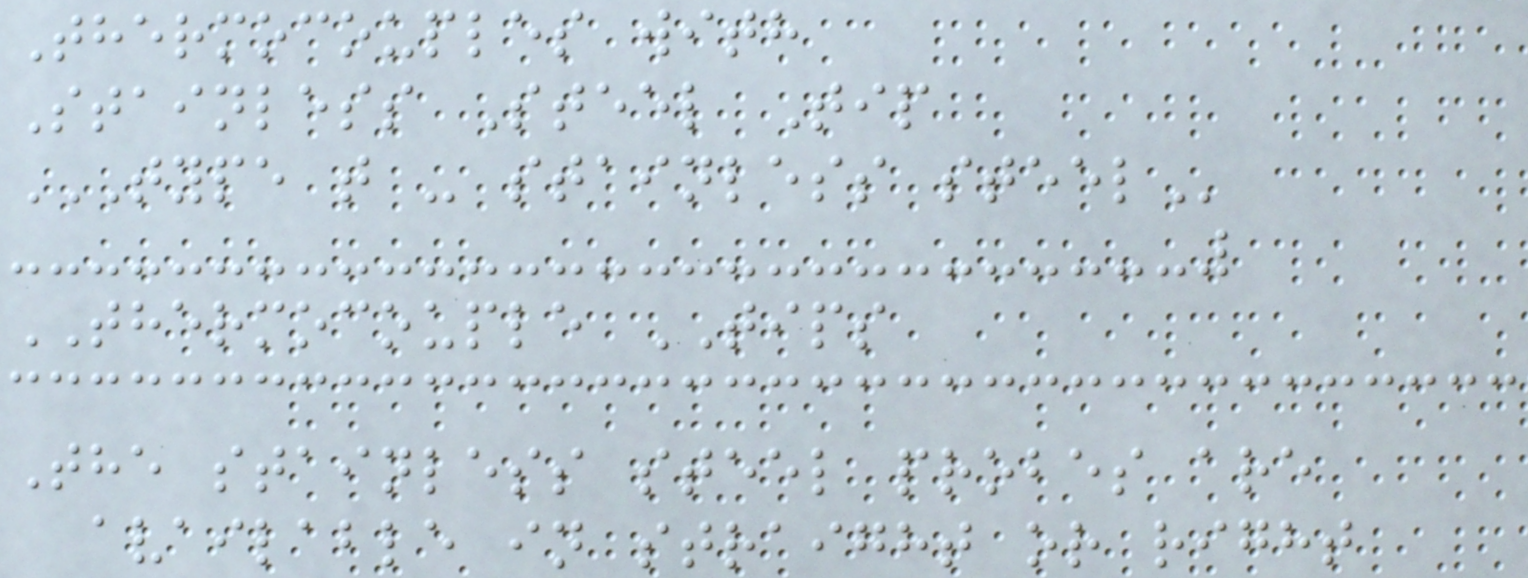Thermocouples with
Stainless Steel Tip
TYPE T - STAINLESS STEEL
THERMOCOUPLE TIPS
The stainless steel probes are
available in straight or right
